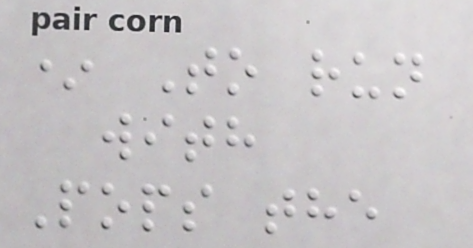* To run
with
Pops the
